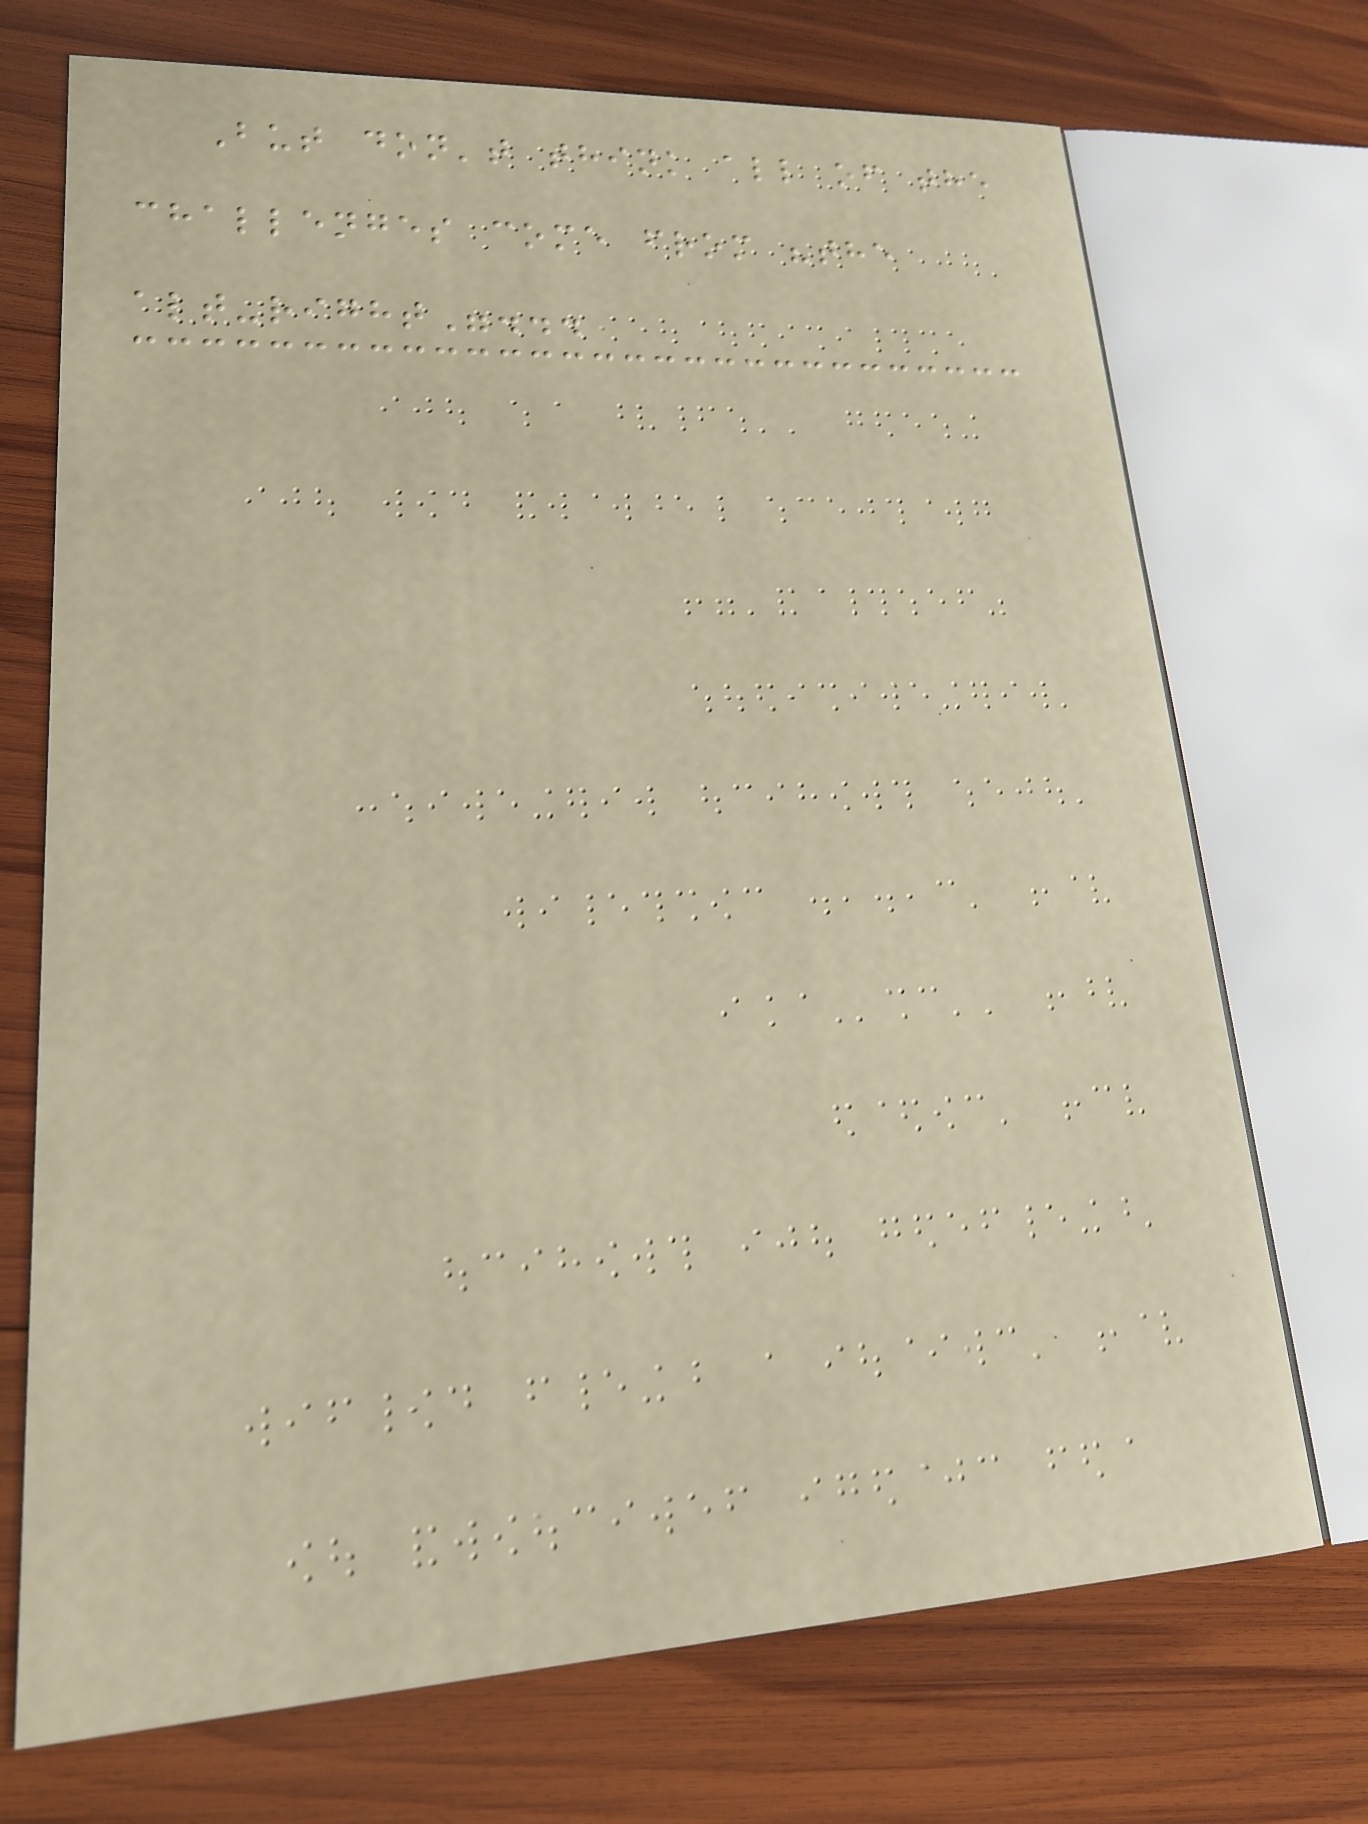But don't think all of the
challenges come from "the
alt-right"...
